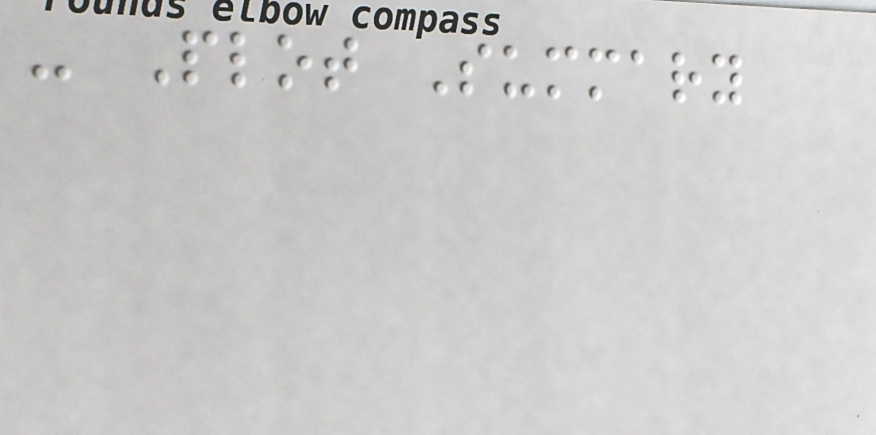- Plot Summary
